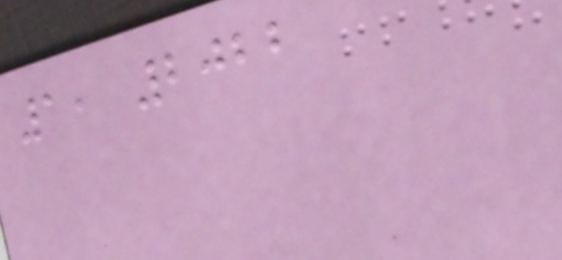1, 2022
